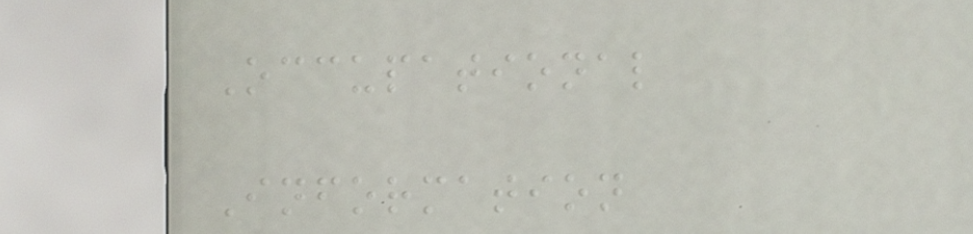Occupational
Information
